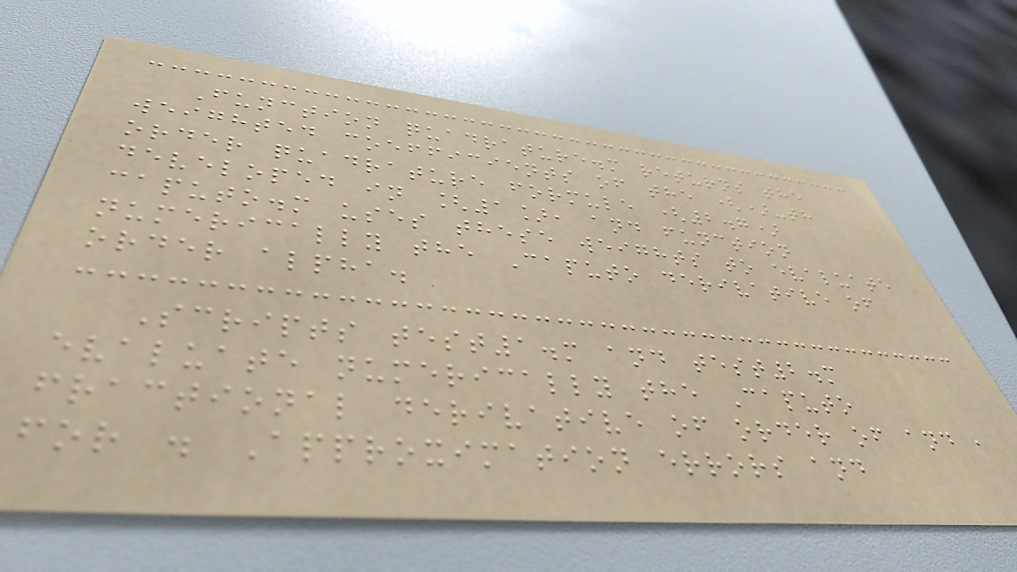Function quadrature.m returns the
weighted coefficients of the ()-th
order quadrature formule (2.7)
developed in [1], and function
caputo.m uses these weights to evaluate
numerically the Caputo derivative of
order alpha.
Scripts test1.m and test2.m
evaluate numerically the Caputo
fractional derivative of order of and ,
for . Approximation errors and
